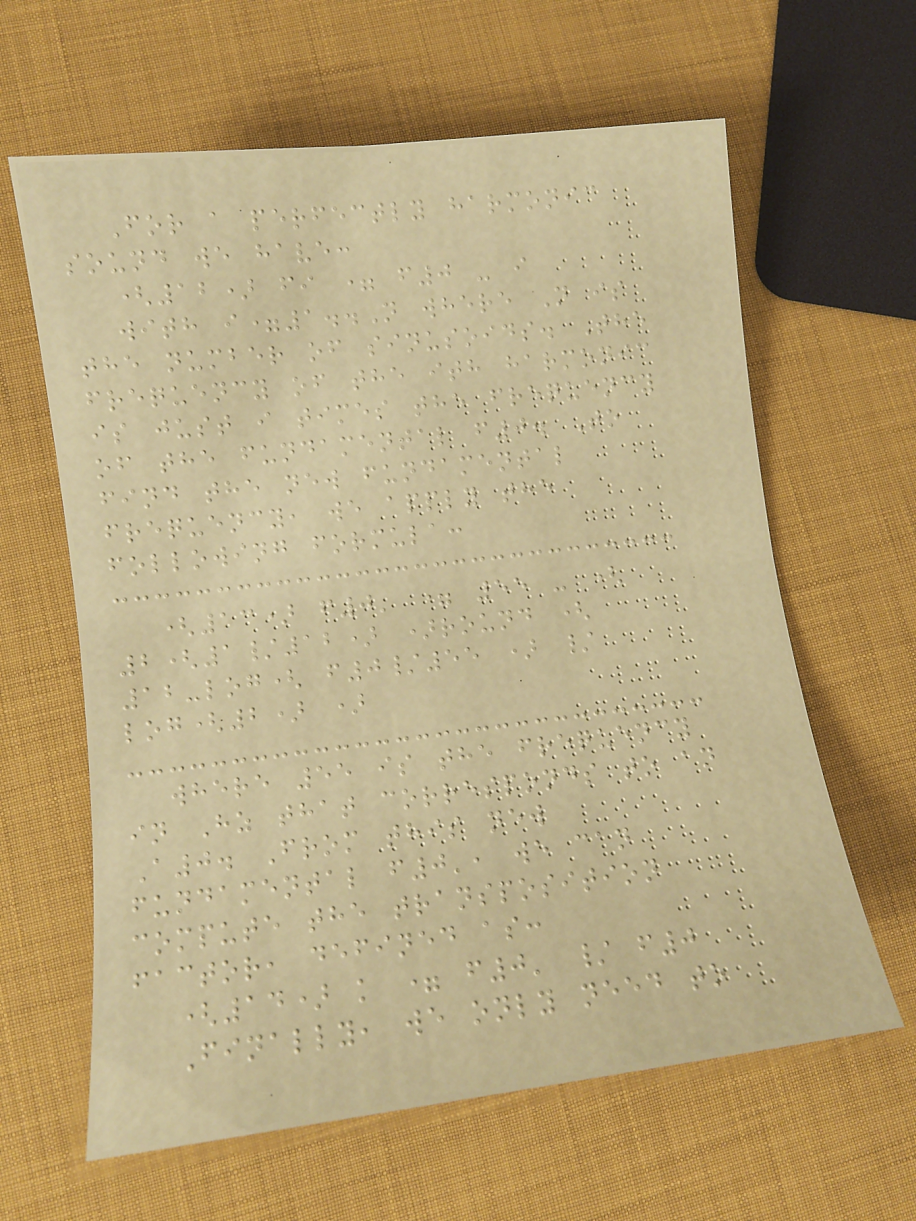For a perfectly harmonic
sound we have:
(12) fi = f0 - i
with i=1..N where N is
the number of sinusoids. The
frequency of the ith harmonic
is just i times the frequency
of the fundamental f0. To
find the new fundamental
frequency, we apply the
following formula:
(13) f0' = 55 - (
2(1/12) )round (
12-log( f0/55 ) /
log(2) )
where 55 is the frequency
in Hz that corresponds to an
A0. From this new
fundamental f0', we can
compute the transposition
factor, defined as:
(14) k = f0' / f0
Finally, we only need to
